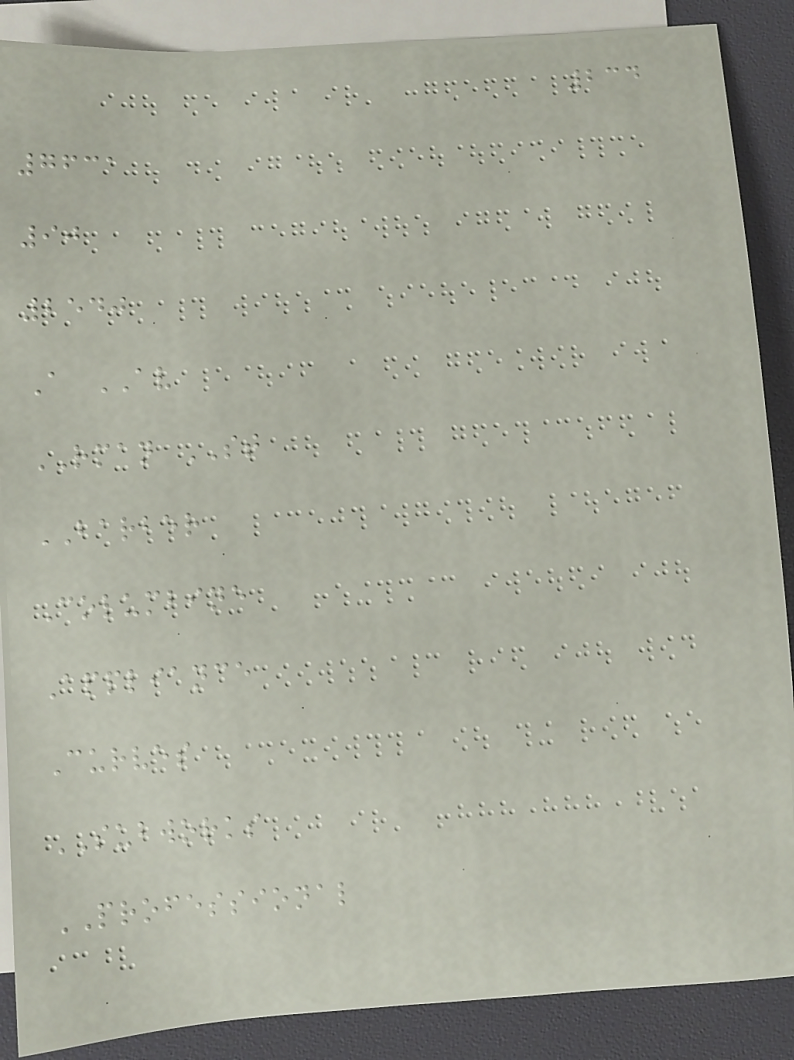234
7631
90
2540
A AV
RMAN ST
BARBER
Columbine
Appliance
Curves
SUBWORKS
PROFESSIONAL
